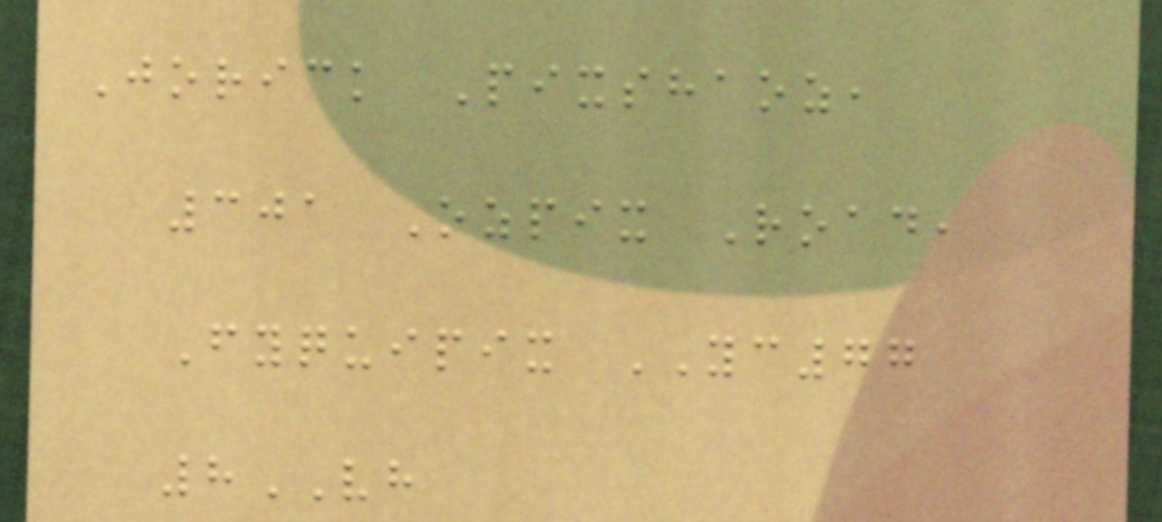Jorick Pixshaoz,
301 Ozpix Road,
Fyquipix YC77
8VH
